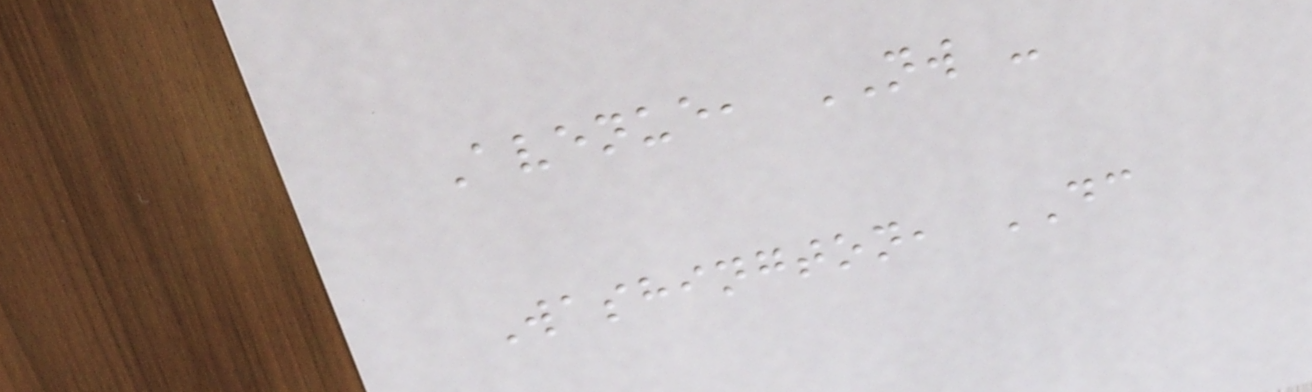Avenue, NW -
Washington, DC
